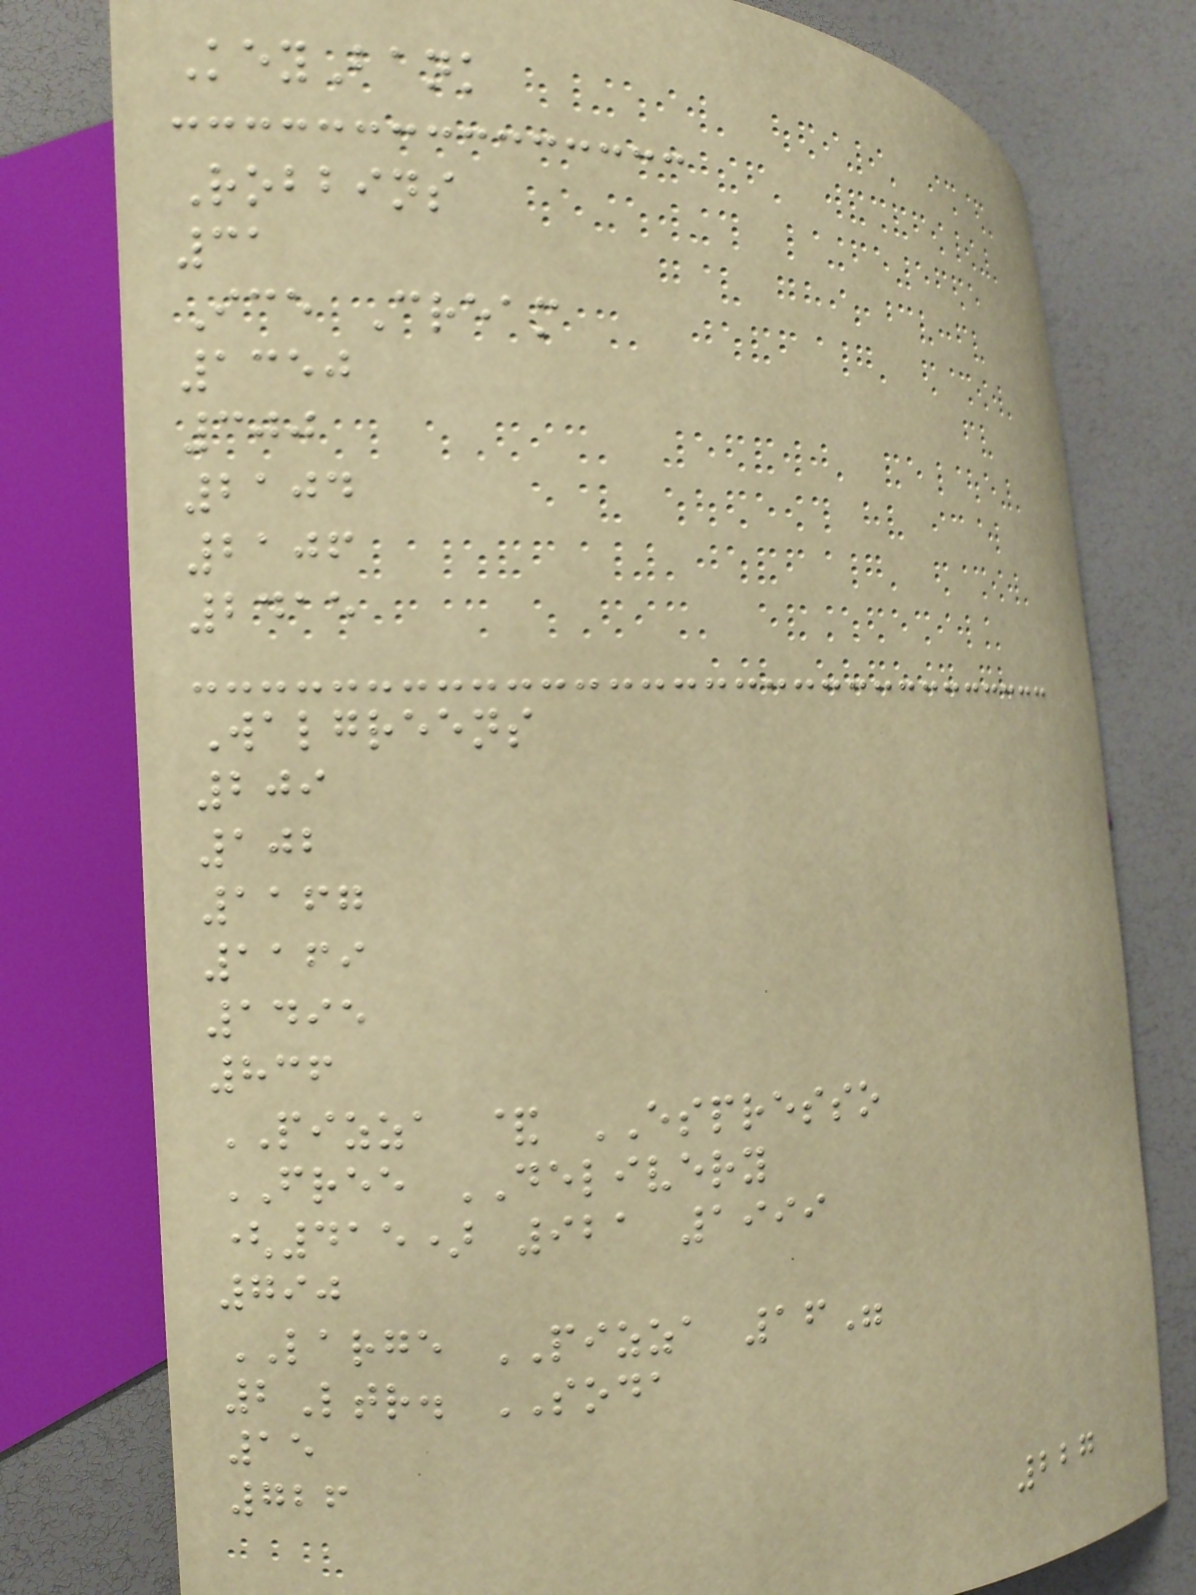KeyBank
Robbins
31
Ice Cream
1350
300
2104
2106
2415
Walgreens
209
102
1167
1169
1495
836
PIZZA & ESPRESSO
FREE DELIVERY
(415) 921 1999
790
LARGE PIZZA 16"
2Ltr. SODA
15
726
227
